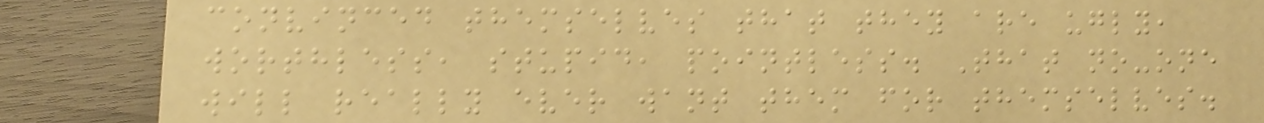convinced themselves that they are ugly,
worthless, stupid, pointless. That no-one
will really ever want them for themselves.
